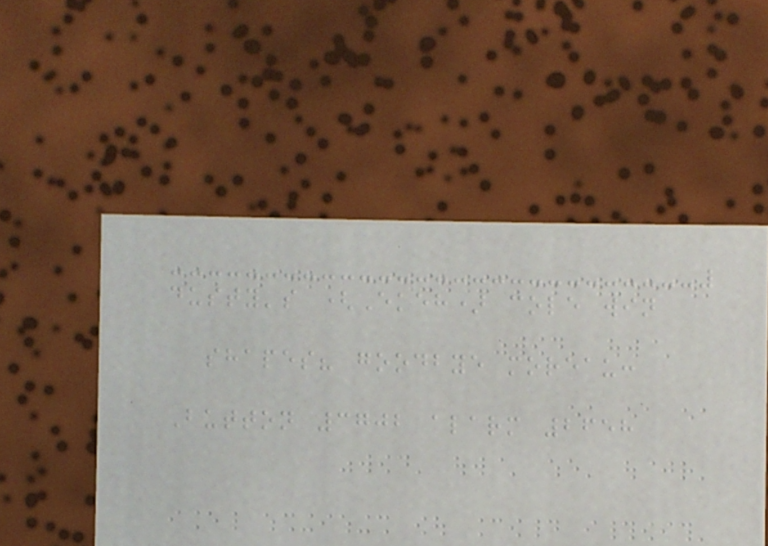dusty's (Ekeh) cole win
shapes? goodbye moreau:
Button 3702 alarm 2658
